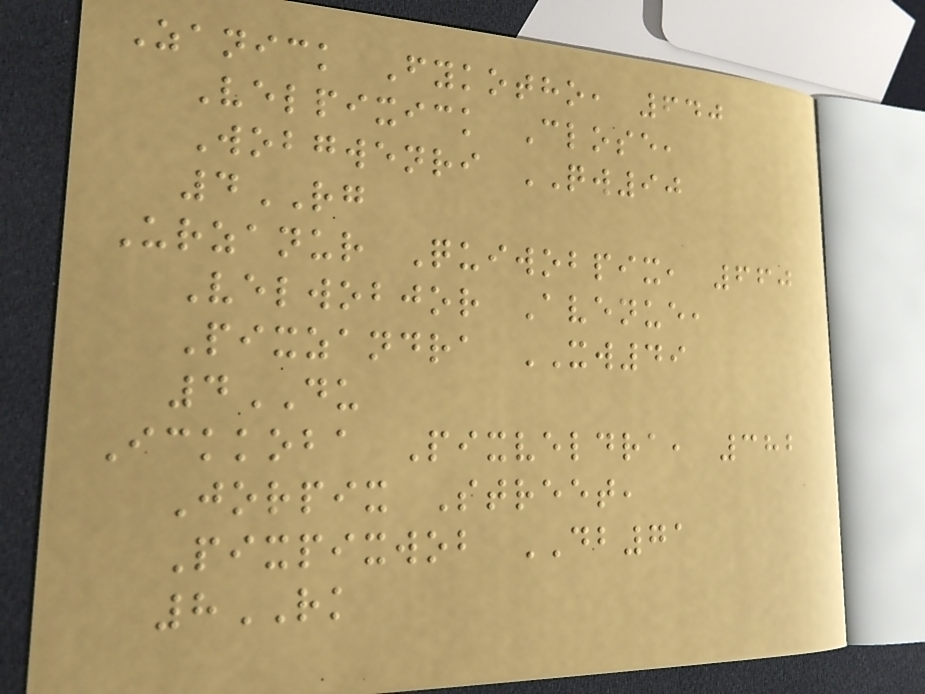Zanick Fykotho, 640
Velpixick Close,
Wobgwenri QW90
4RG
Urzanur Quiwobpix, 660
Velwobjor Avenue,
Pixzandra XW49
4DU
Ickkoba Pixveldra, 382
Jorpix Street,
Pixpixwob DB71
8RK
